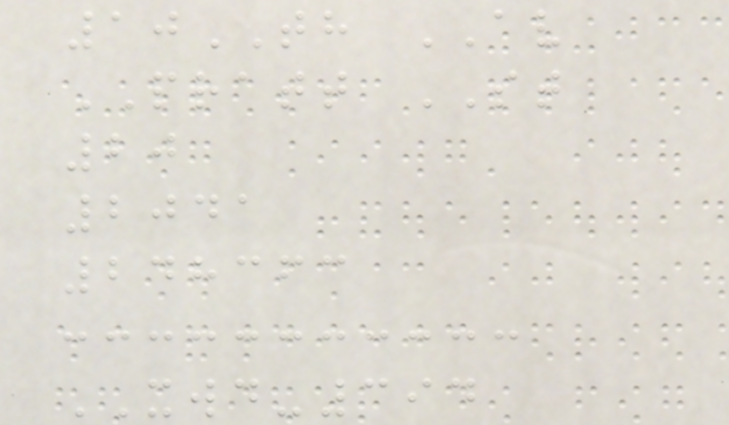10TH AV
PRATT ST
20
2041
248363
XWD-394
